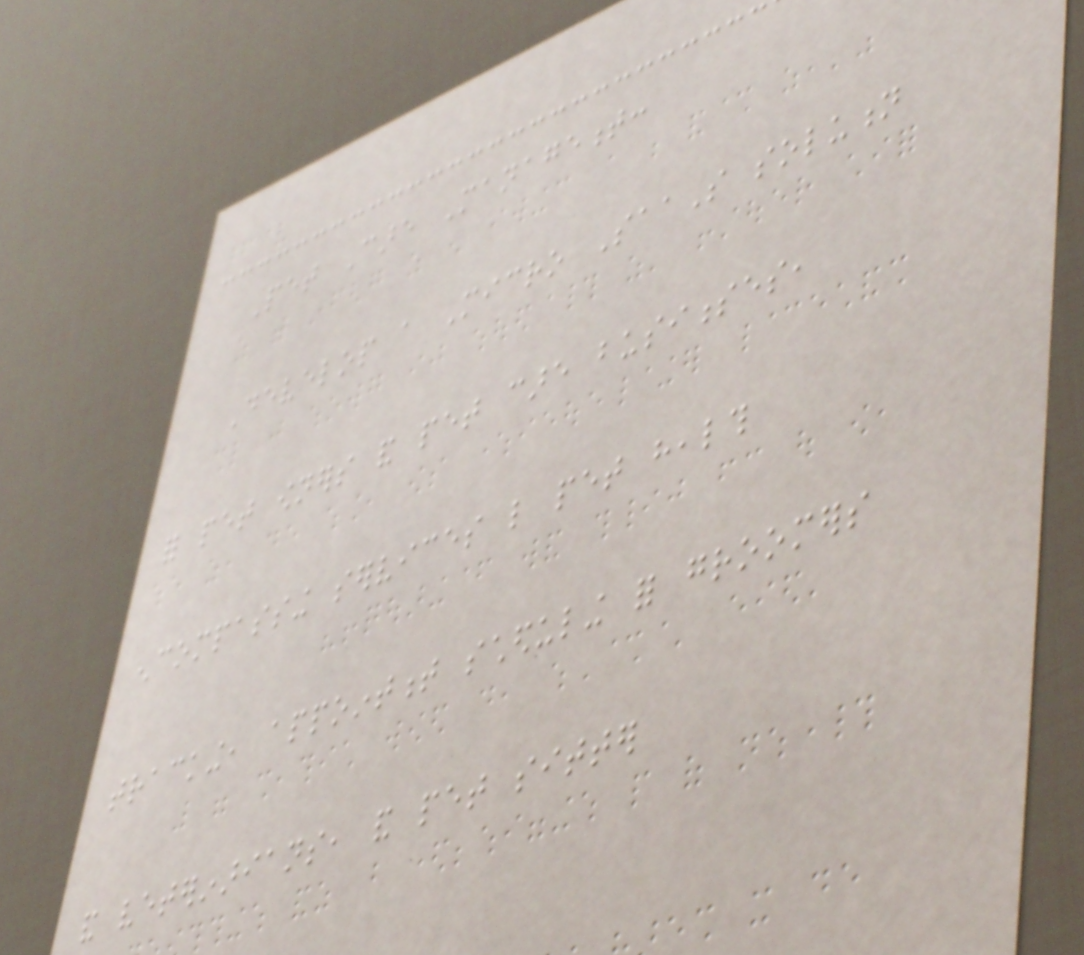Pet Care Management:
Develop a Micro SaaS solution
for pet owners and pet care businesses,
encompassing services like pet health
tracking, appointment scheduling for groomers
and veterinarians, and pet sitter
